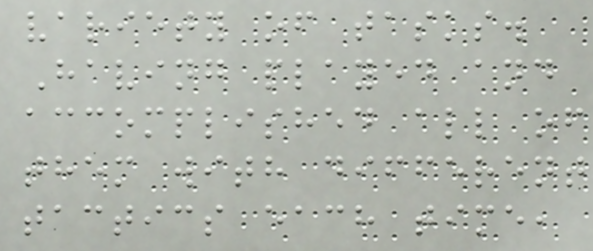variety of tasks.
Having played and
accomplished all of
them with different
tactics each time,
